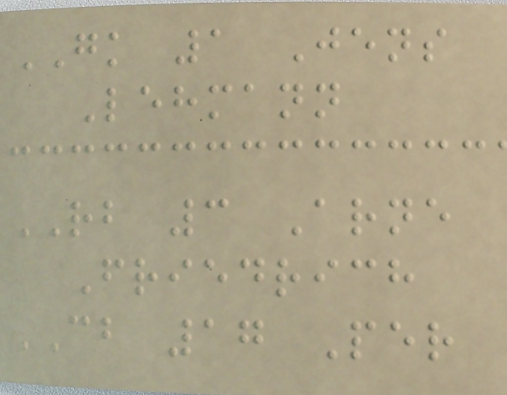GK 1 Jens
Lehmann
RB 3 Arne
Friedrich
CB 17 Per
